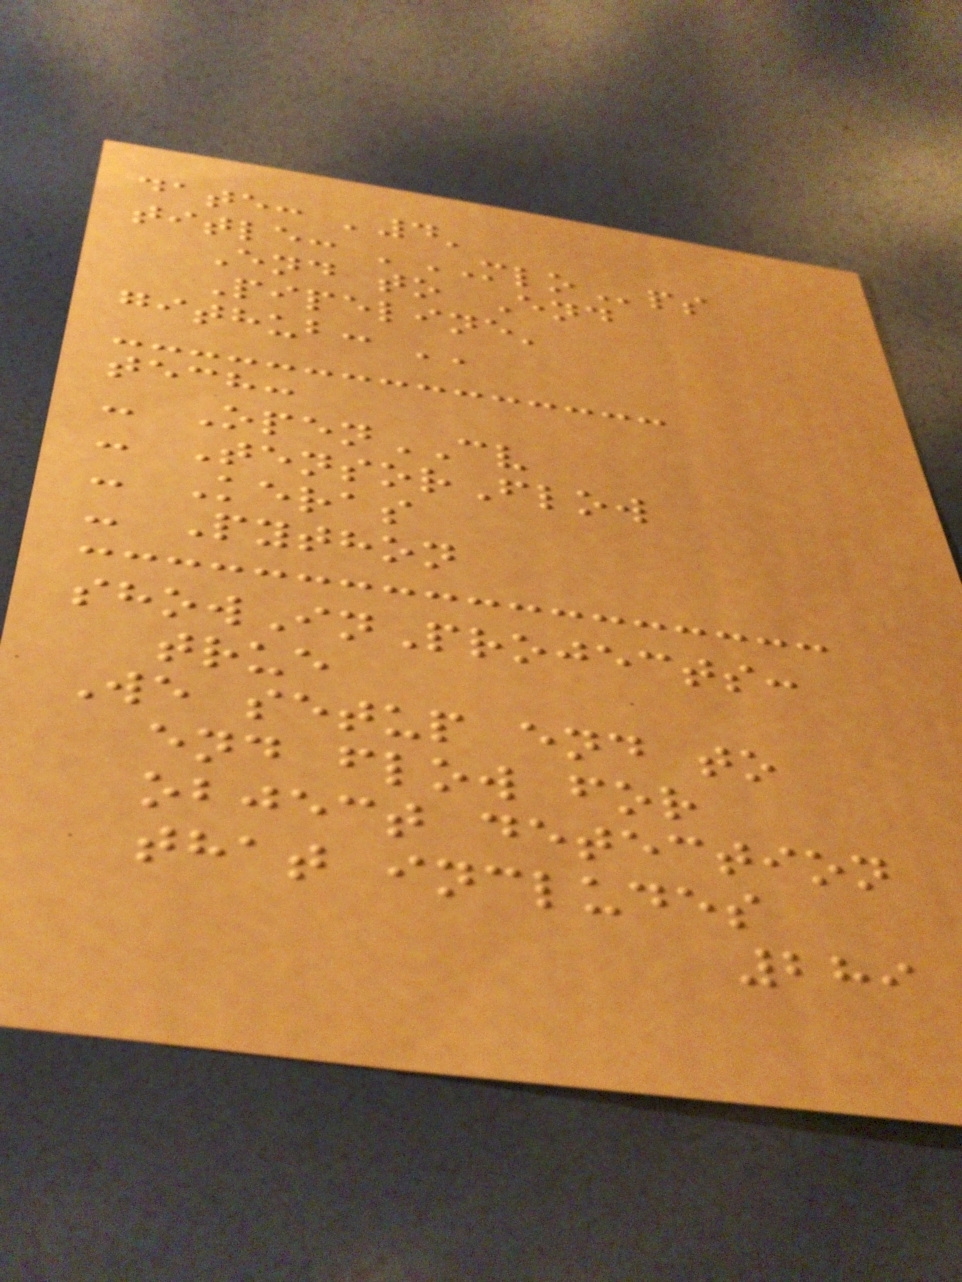date: '4'
title: 'MLOps
End to End
Pipeline'
github: ''
tech:
- OpenCV
- TensorFlow
- Keras
- Python
showInProjects:
true
We setup end to
end flow for
object detection
that includes
289
